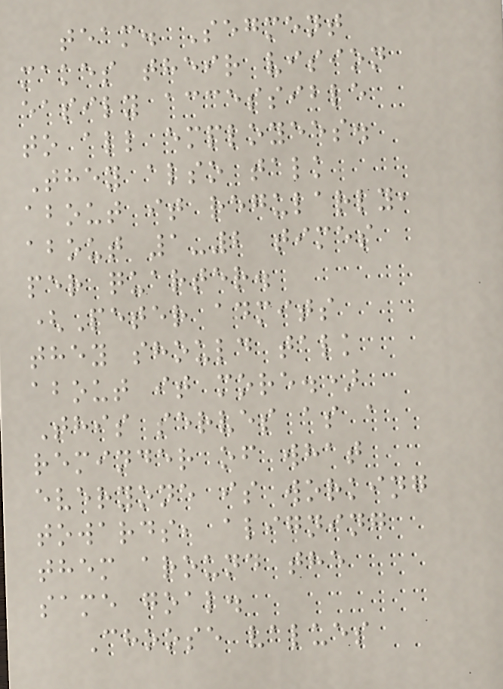team. Segment
makes their vision
easily accessible
to all employees.
They also talk
about it regularly,
about 1-2 times
per quarter.
(Peter admits
they should talk
about it more.)
This serves as a
reminder of what
everyone is working
towards, aligning
them around the
same goal.
Choose values
